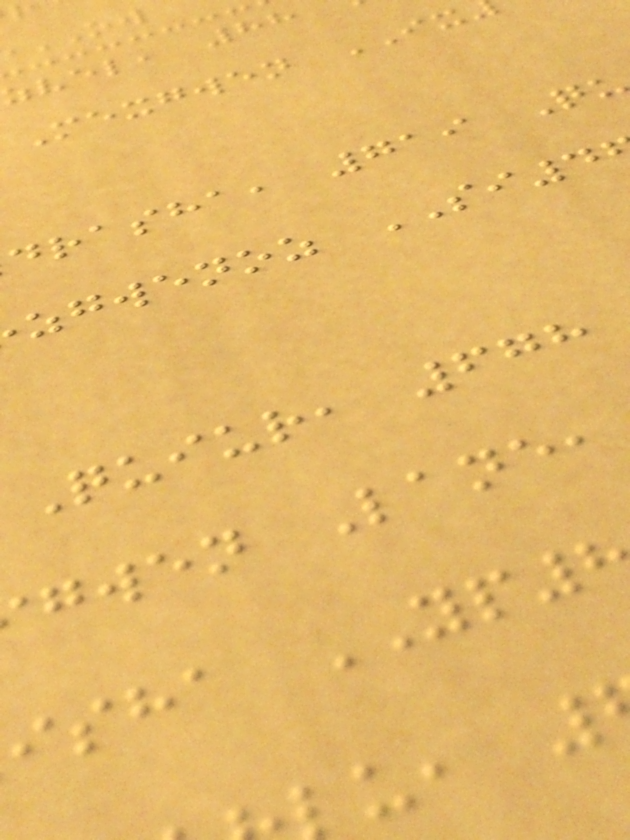OW
zvel, 88
Mexgwen IX
drasha, 719 Qu
zgwenoz SI4
Quiur, 678
gwen Lane,
isha YP
